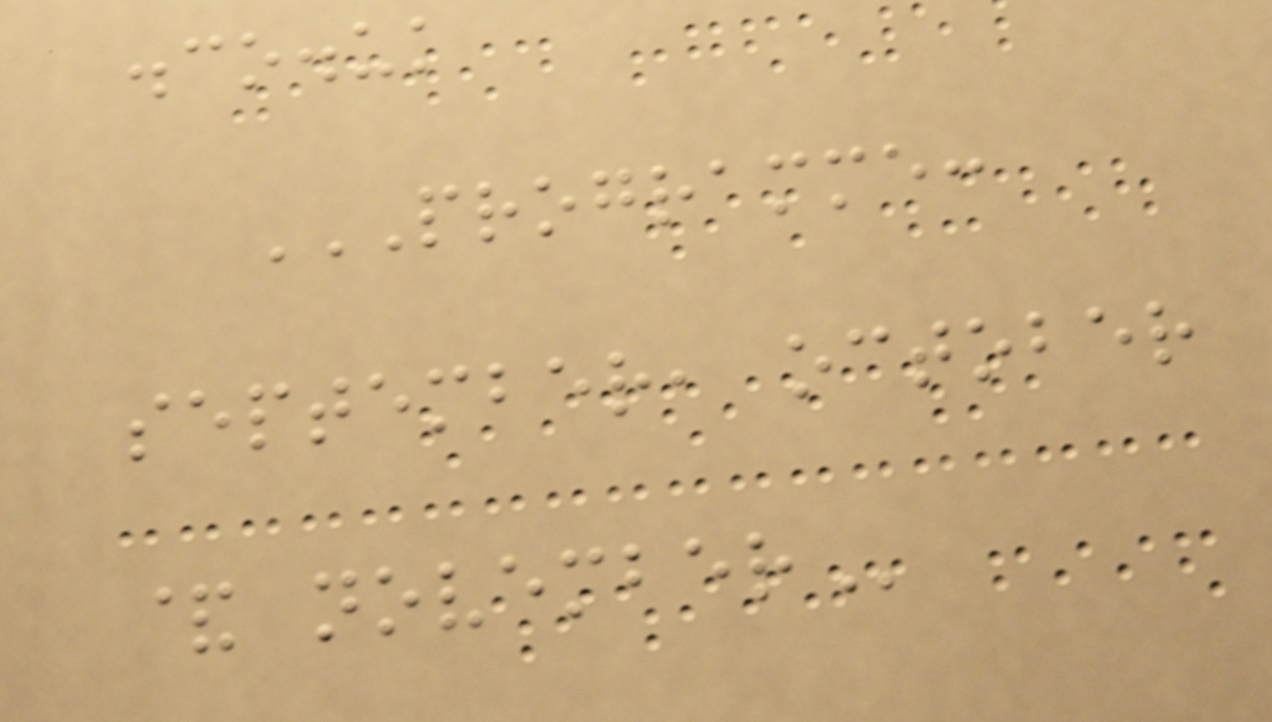.co.uk
PROGRAMME:
SEPTEMBER, OCTOBER
& NOVEMBER
